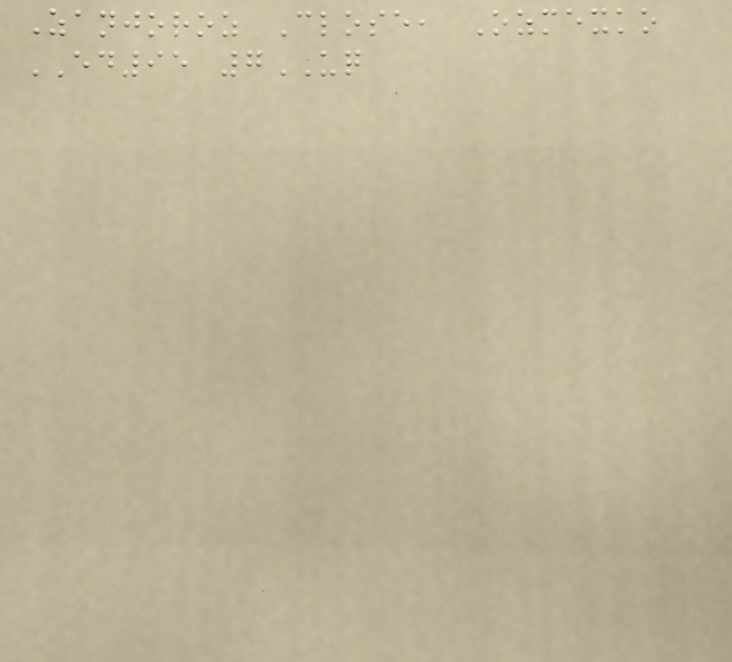Zanjoroz Close, Ozmexko
ED95 7UQ
